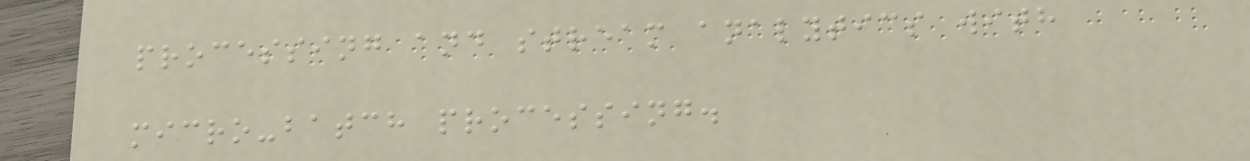processing and stream analytics with
micro-batch processing.
